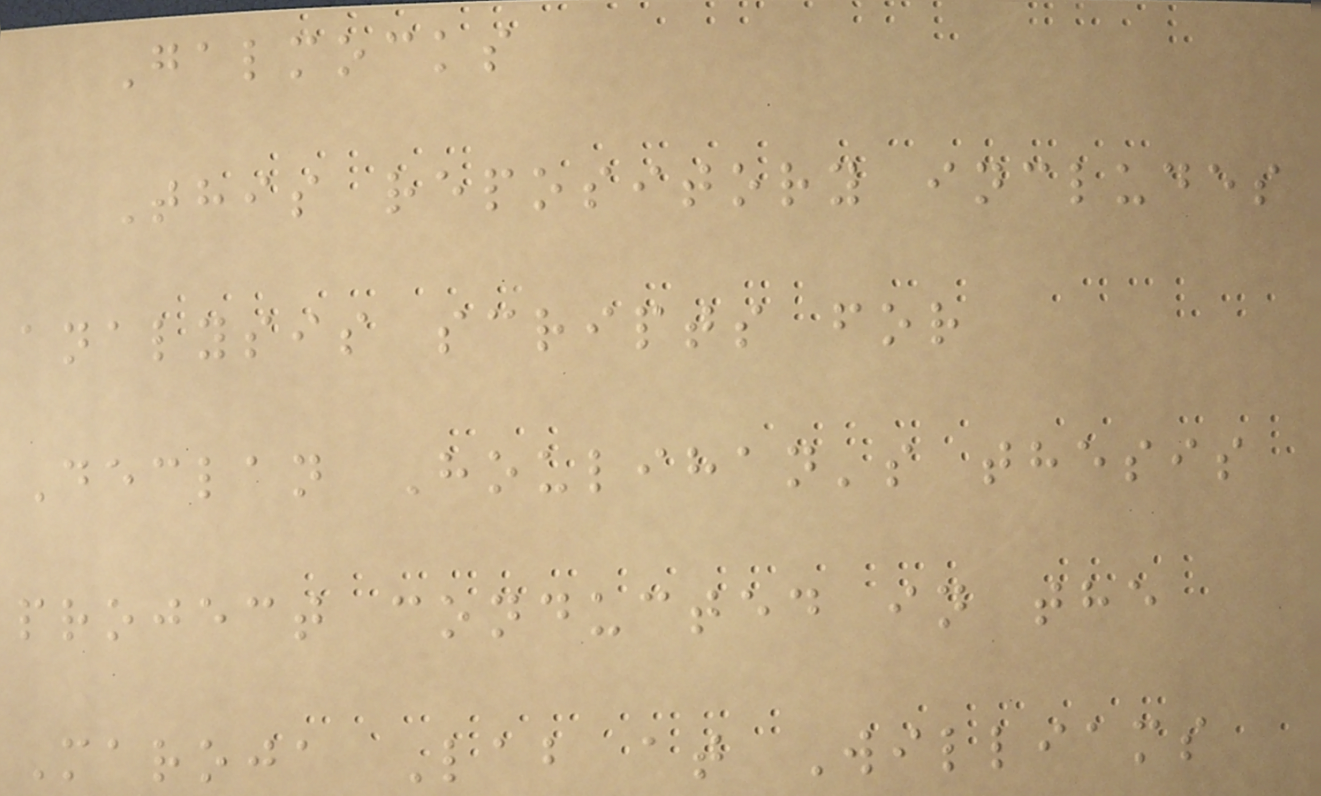Galmocks
This repository includes
analysis scripts for
Declan Houlihan's thesis
project conducted in the
Maroja Lab at Williams
